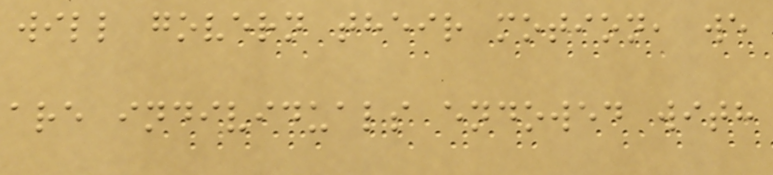will govern their motion, we
are individuals endowed with
